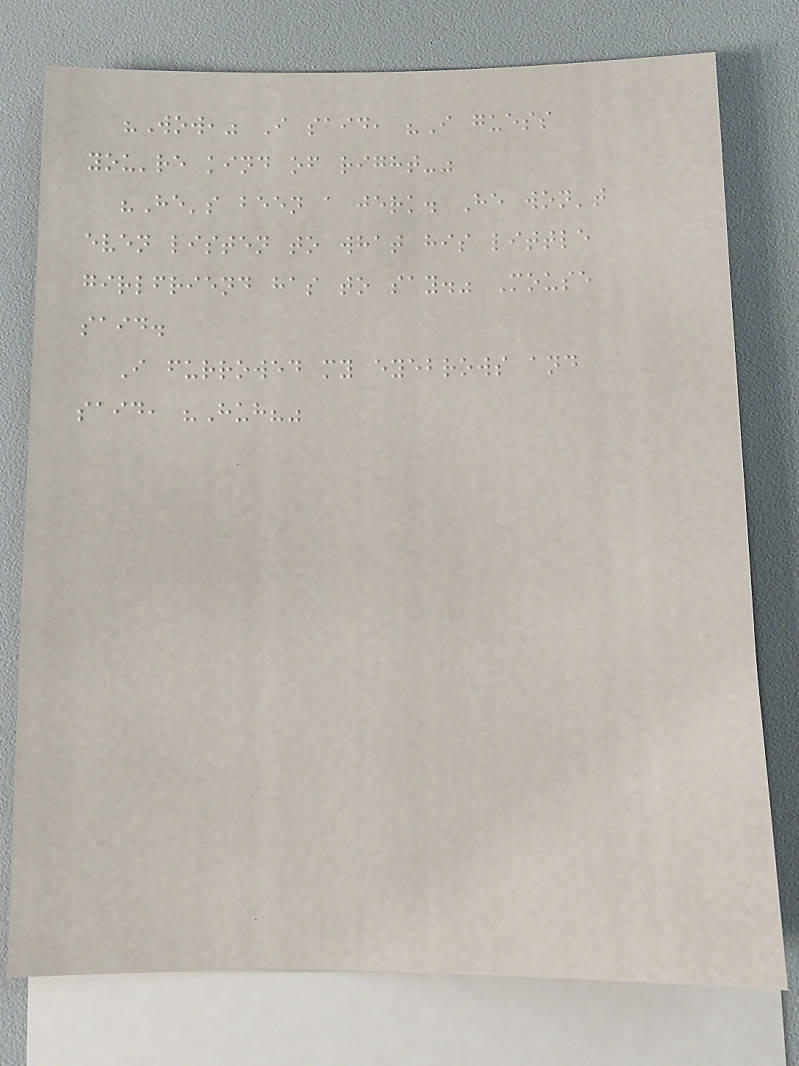"Wow," I said, "I guess
you're kind of right-"
"He's been a jerk. He won't
even listen to what his little
girlfriend has to say." Mouse
said.
I furrowed my eyebrows and
said, "Huh?"
